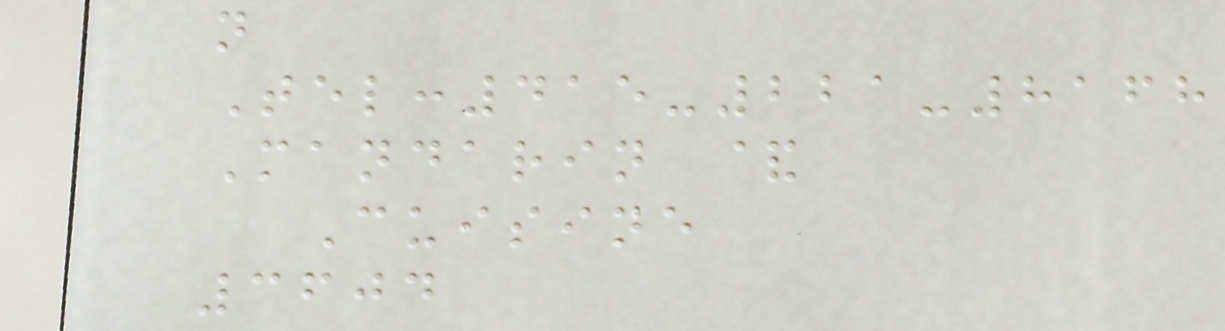n
Tel:415-221-8168
Mandarin &
Cuisine
3604
